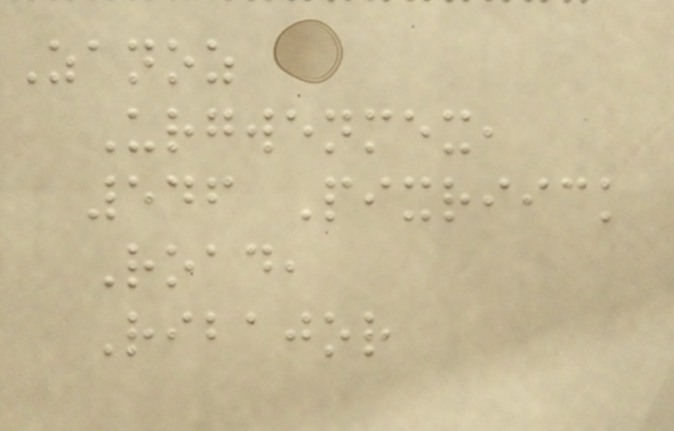Zanoz
Urgwenmex,
546 Pixriick
Road,
Ribajor
